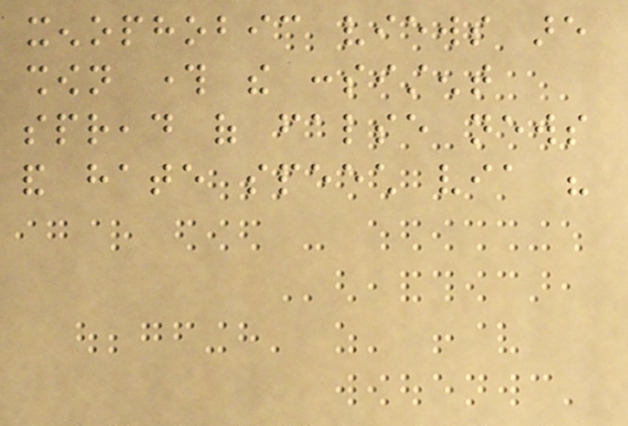xenophobic views are
shown through the consistent
spread of false news
and hate speech via his
